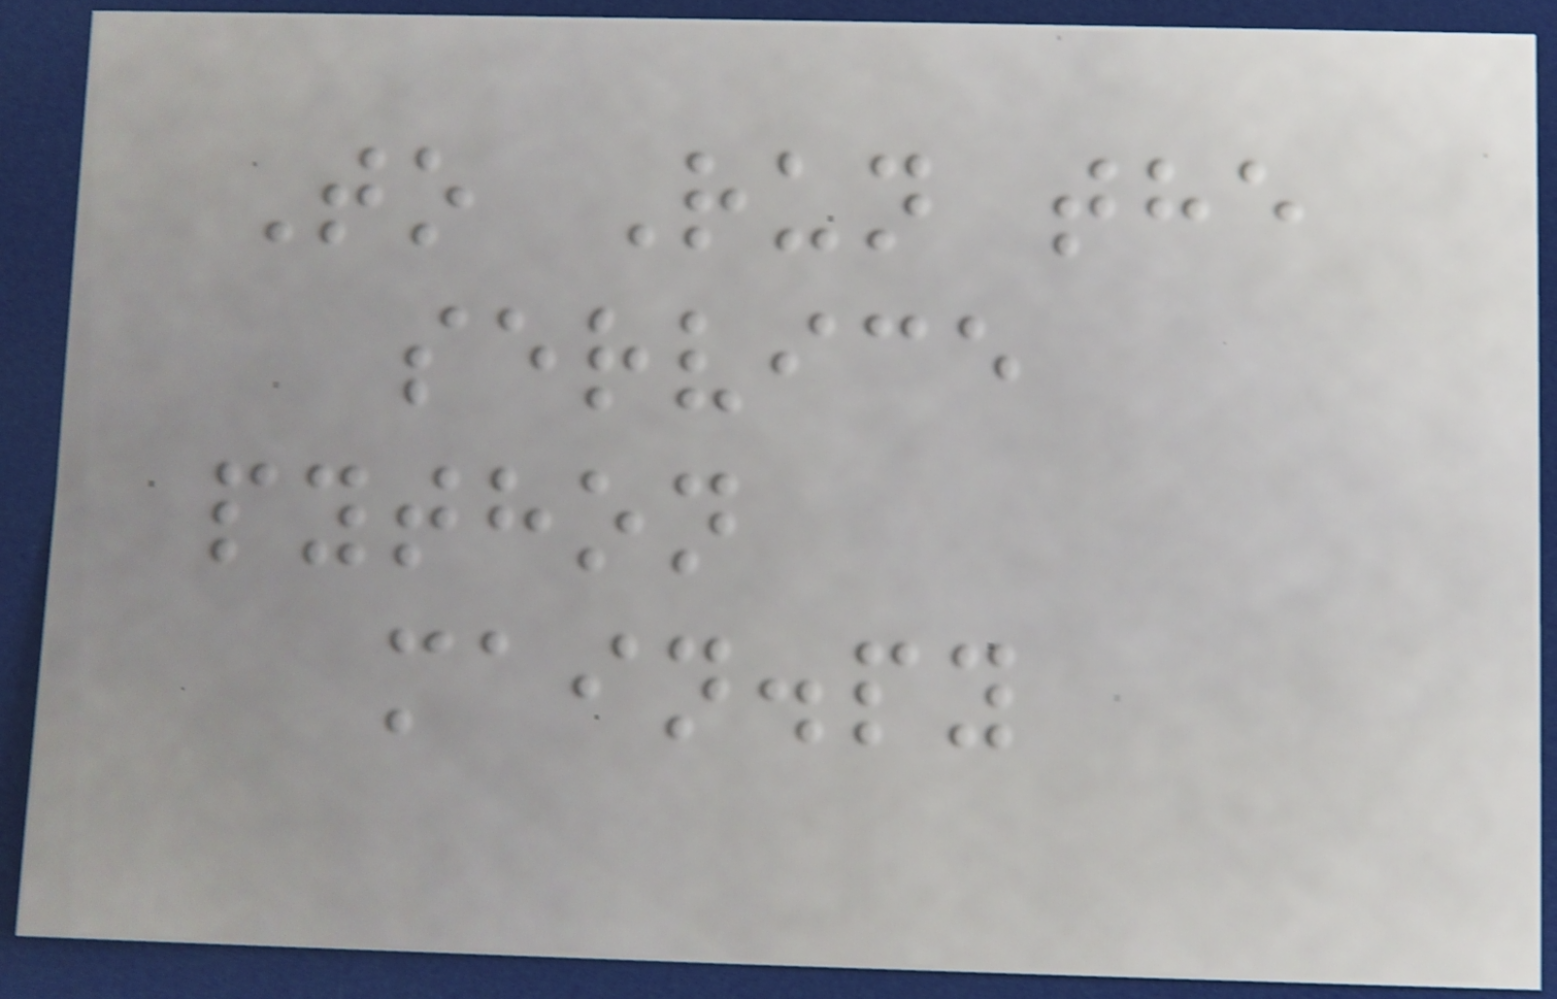To Run the
service
python
main.py
